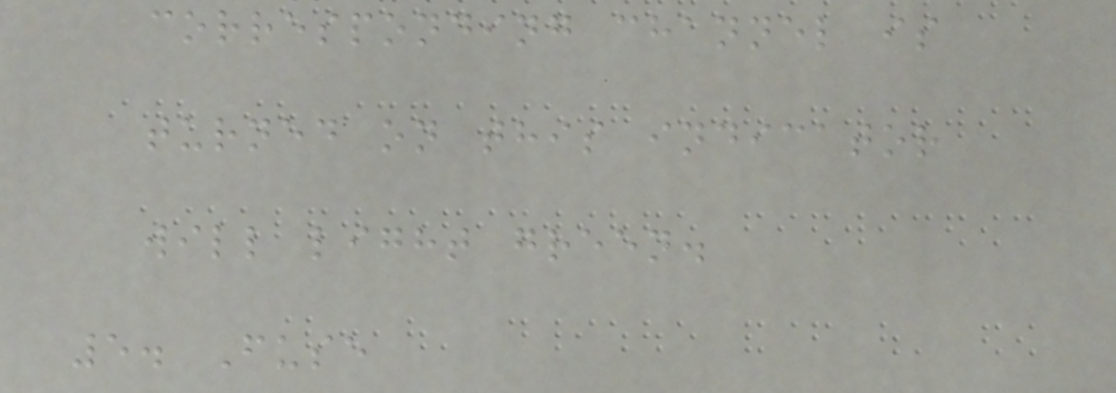corresponding channel is
turned on this indicator
will light green.
5. Fuse
